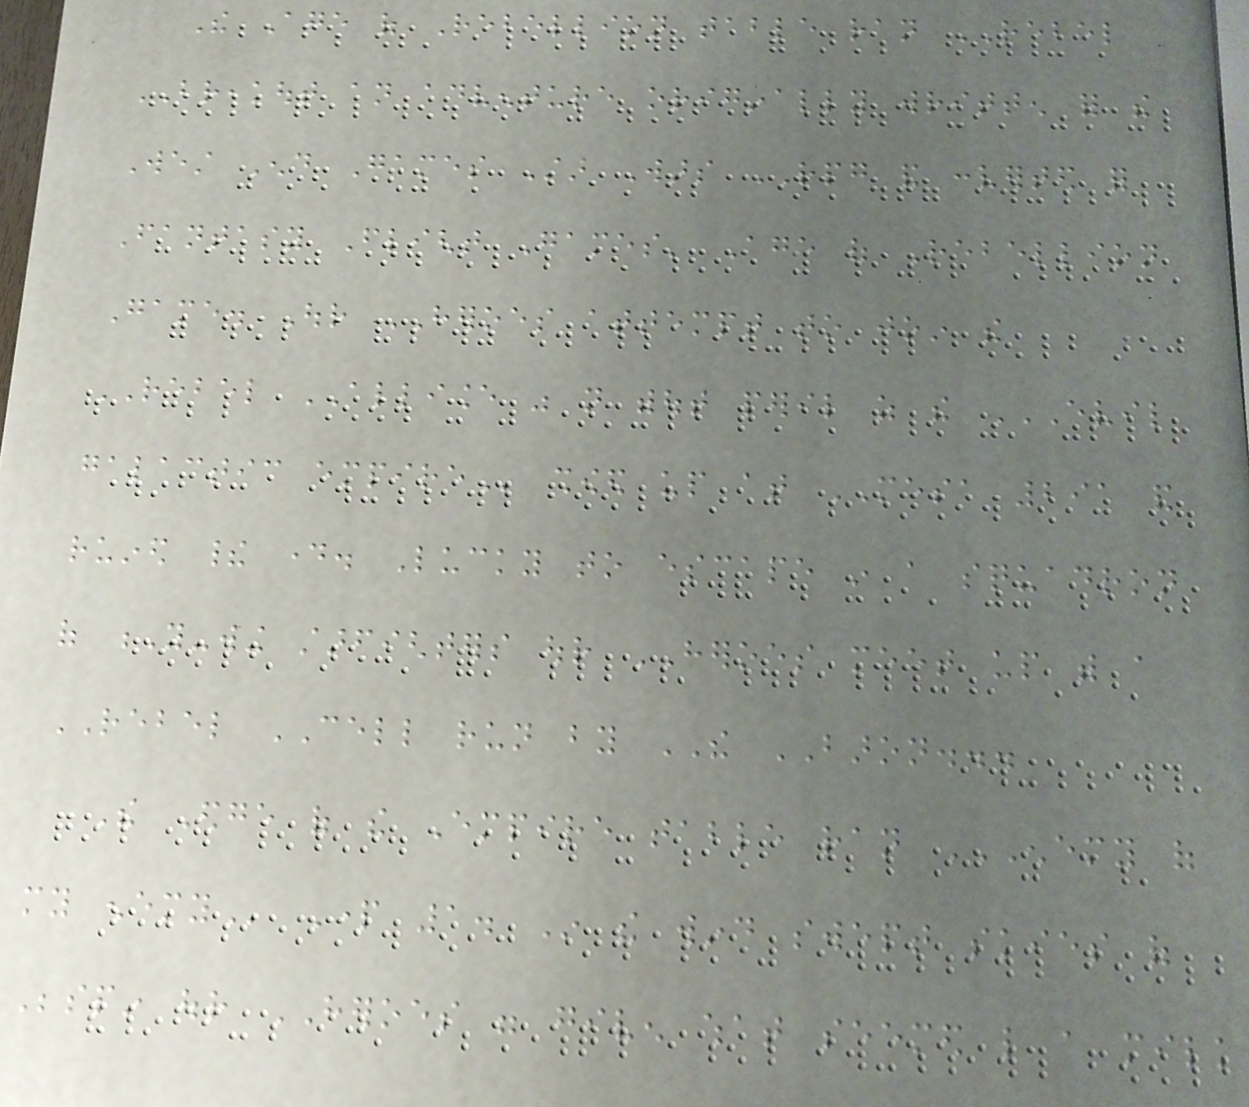The Age of Rebellion table ran REBEL
BREAKOUT an adventure originally written for the
West End Games Star Wars RPG and converted for
Fantasy Flight Games' Age of Rebellion
Game. Our HEROES attempt to join the
REBEL ALLIANCE was not without peril as the EVIL
GALACTIC EMPIRE showed up at MESA 291 and
ruined their day. Lucky to escape in a squadron
of Y-wing starfighters our HEROES meet up with a
REBEL CELL run by THE BARON...
The Edge of the Empire table ran ENEMY OF
MY ENEMY Part 1. In the wind swept skies of
Bespin our HEROES were given what seemed like a milk
